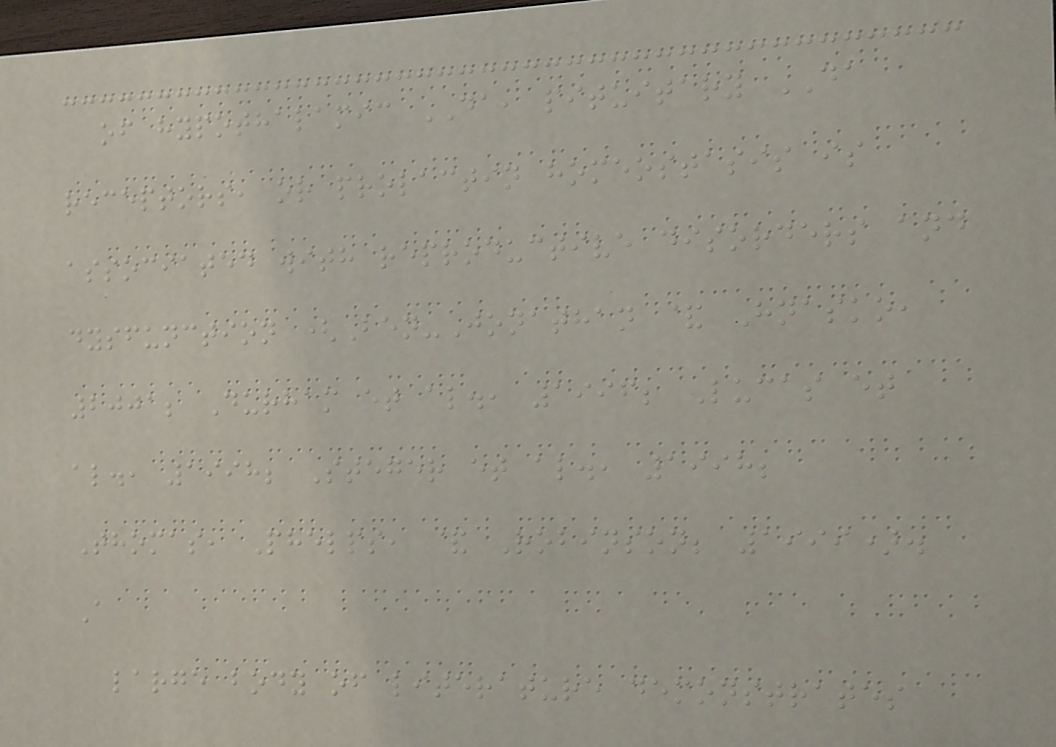of hypothalamic DA, pituitary DA
receptors, or prolactin homeostasis is
associated with reproductive disorders and
dysfunction (Ben-Jonathan & Hnasko,
2001; Durham et al., 1996; Lucas et
al., 1998; Steger et al., 1998;
Thomas, Phelps, & Robinson; 1999).
A
large body of literature demonstrates
